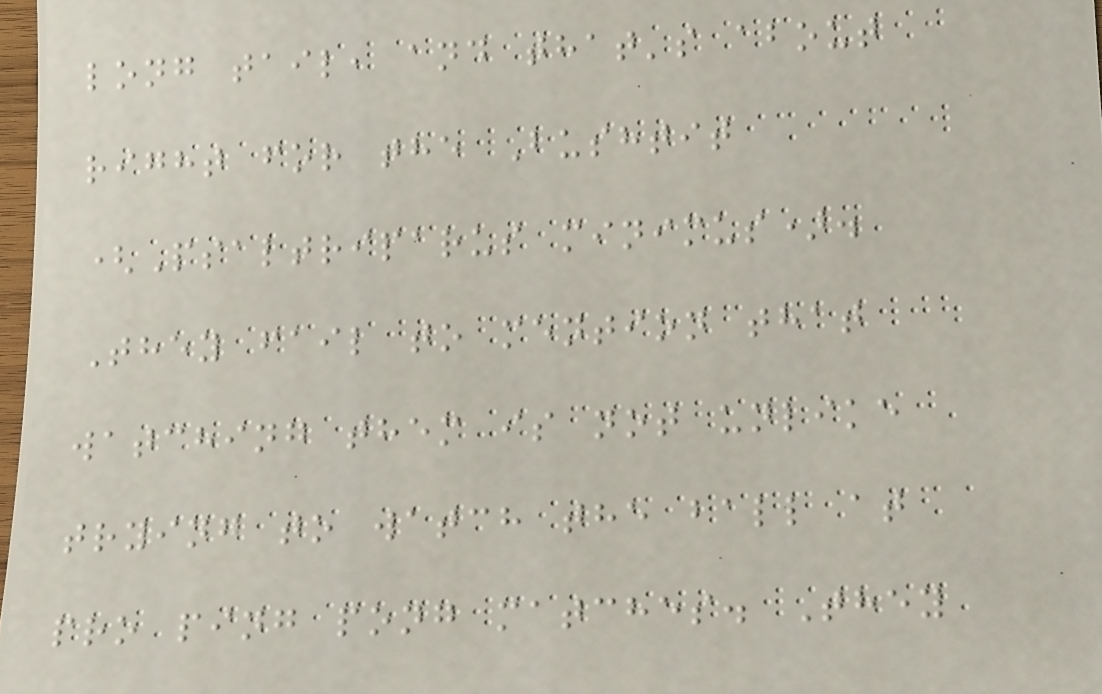long tail, and that's about
right for the Bushtit
(Psaltriparus minimus).
They fail to mention that
watching them is not unlike
trying to watch the ball at
pro ping pong matches. They
